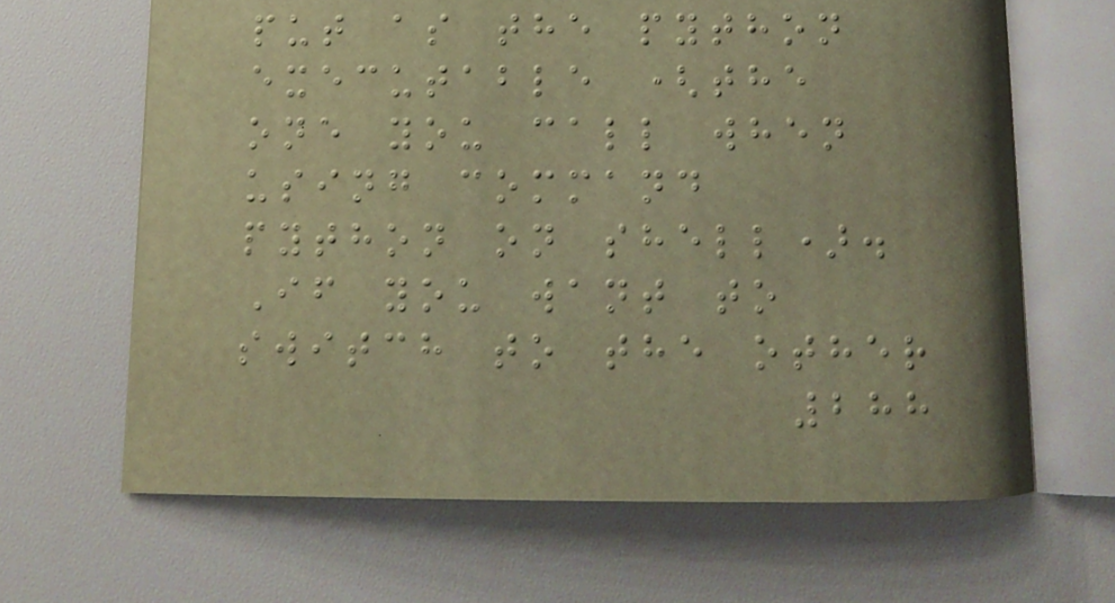put as the python
executable (the
one you call when
using command
python on shell).
If you want to
switch to the other
288
